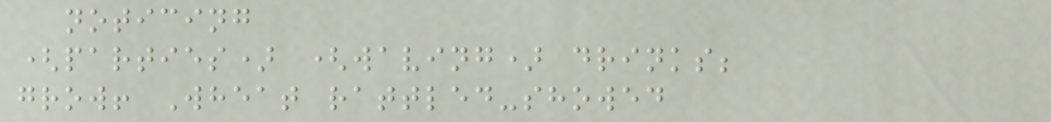noticing
(parties) (waving) drinks;
grow! Wheat rattled-showed
